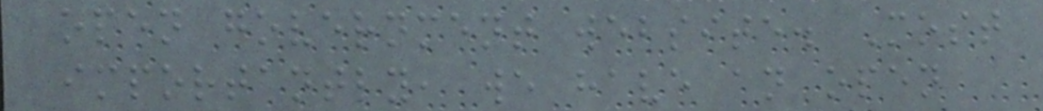open government website. Most
importantly, we have an open
